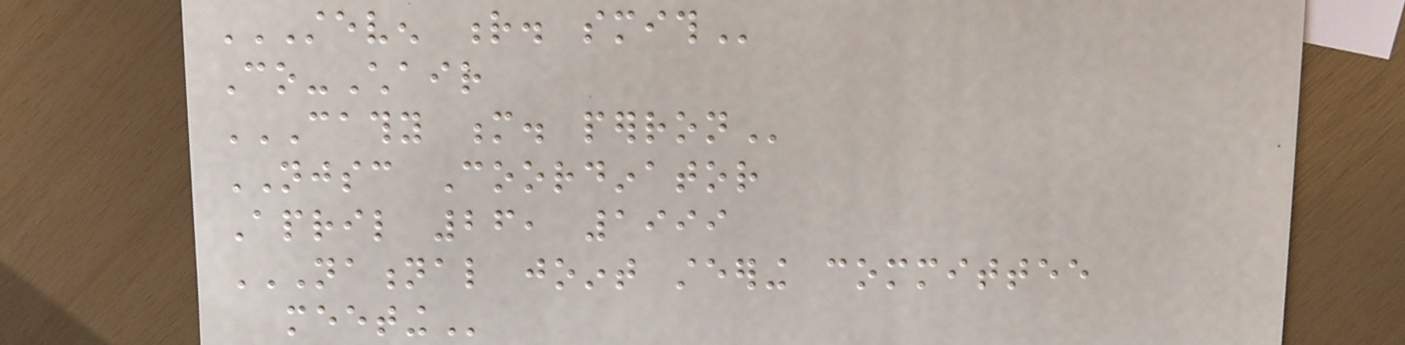STEVEN R. SMITH
Co-Chair
CATHY M. PERRON
NJSC Coordinator
April 26, 1999
NATIONAL JOINT STEERING COMMITTEE
MEETING
